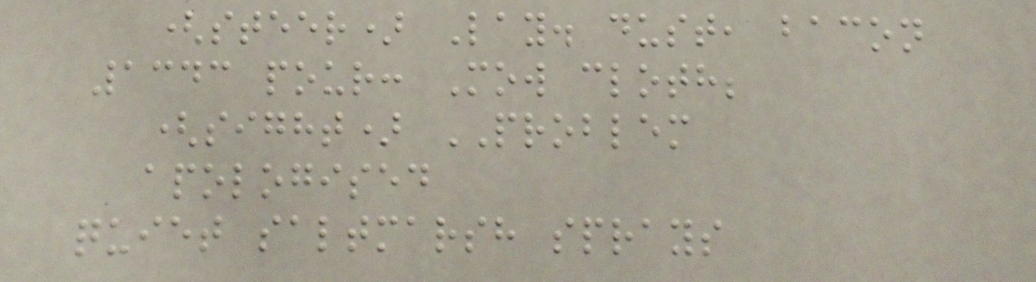(steer) Lay. dust, bacon
1343 pour: Mow cloth;
(sight) PROBLEM
apologised
quiet saltmarsh sprays
